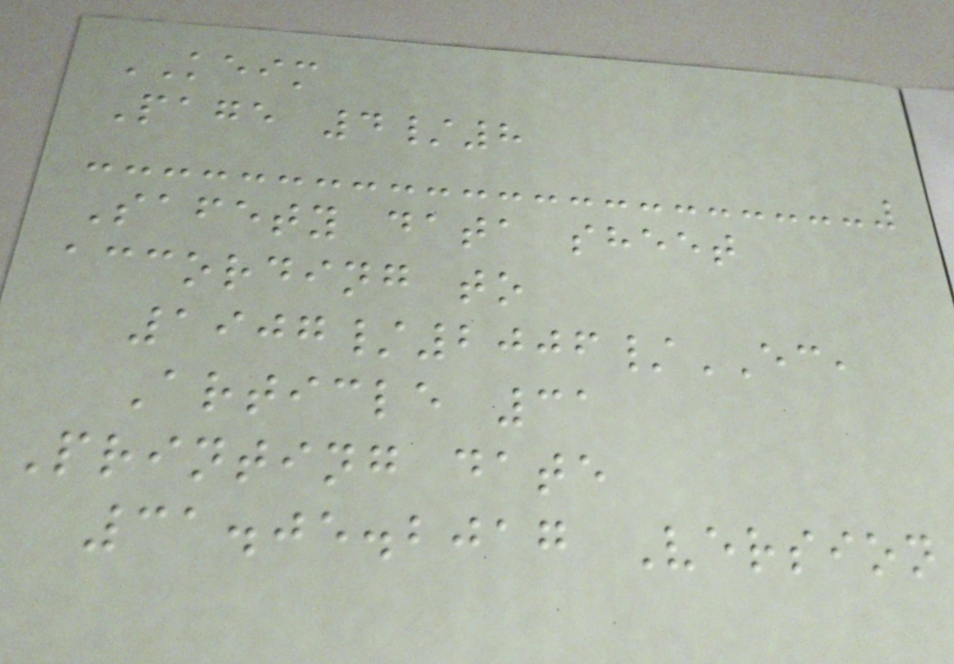KEIM
Page 4/8
Safety data sheet
according to
1907/2006/EC,
Article 31
Printing date
31.05.2017 Version
